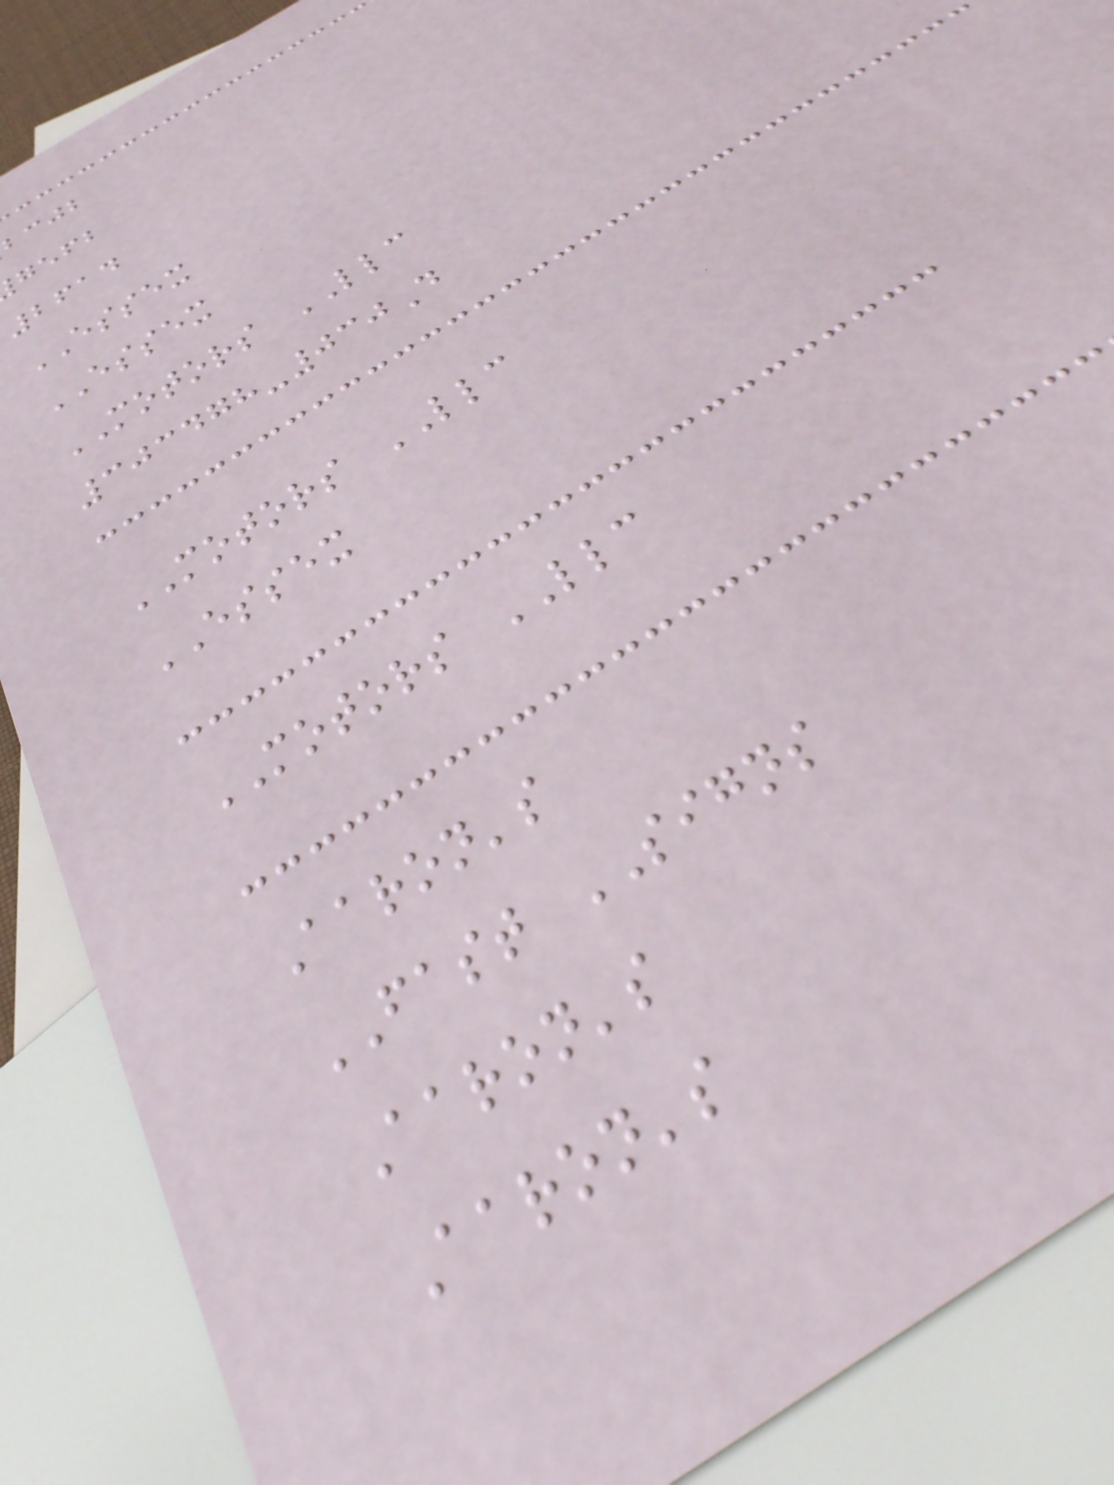bcjb
gefb
2614
ESSEX
ESSEX
MOTORS LLC
303478-030D
MOTORS LLC
ESSEX
MOTORS LLC
Aaron's
FAST SIGNS
Aaron's
Aaron's
